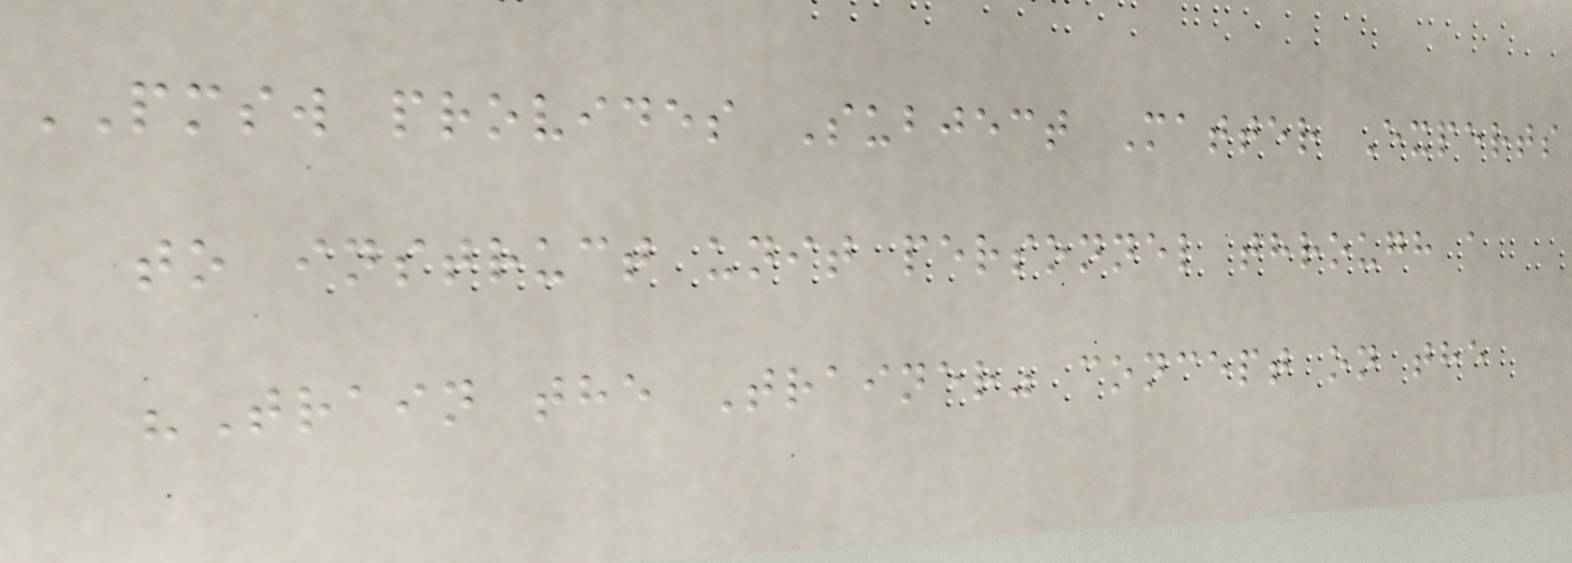PMSW provides Subject Matter Experts
to instruct unit personnel through a
"Train the Trainer" concept on the
